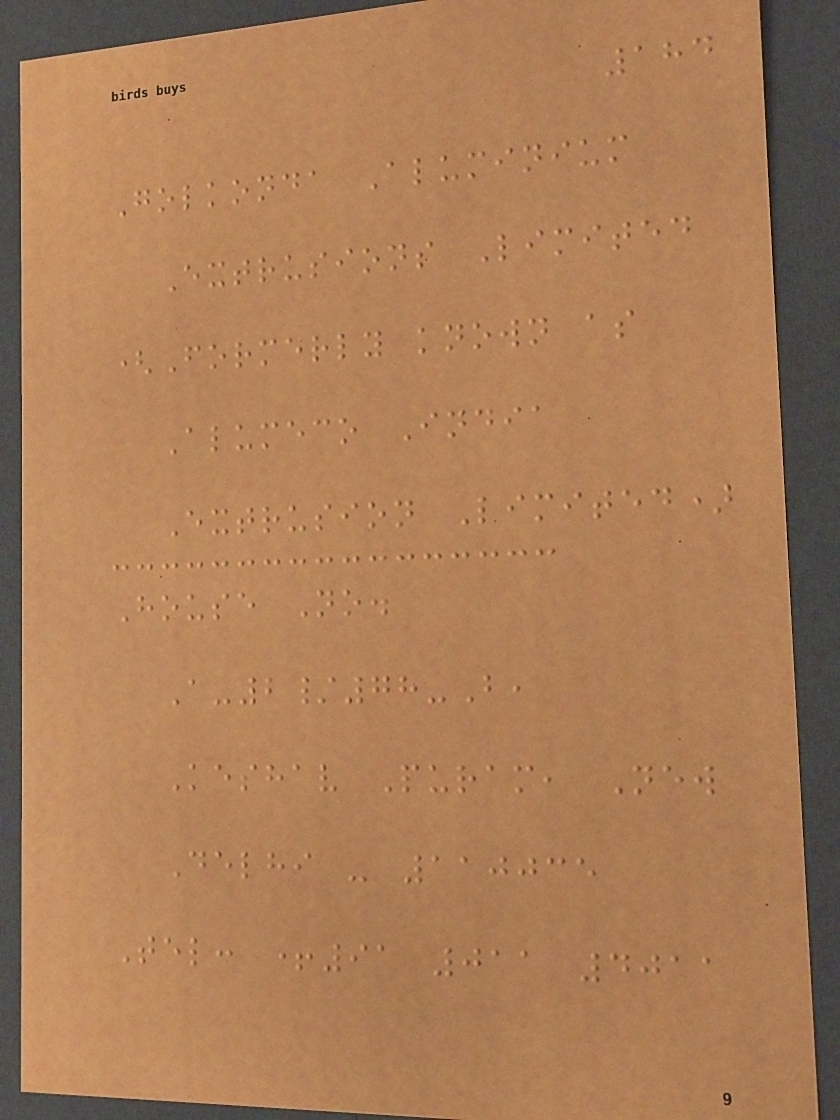184
Golkonda Aluminium
Extrusions Limited
(Formerly known as
Alumeco India
Extrusion Limited)
House No.
A-2/78-B,
Keshav Puram, New
Delhi - 110035
Tel: +91 011 4011
